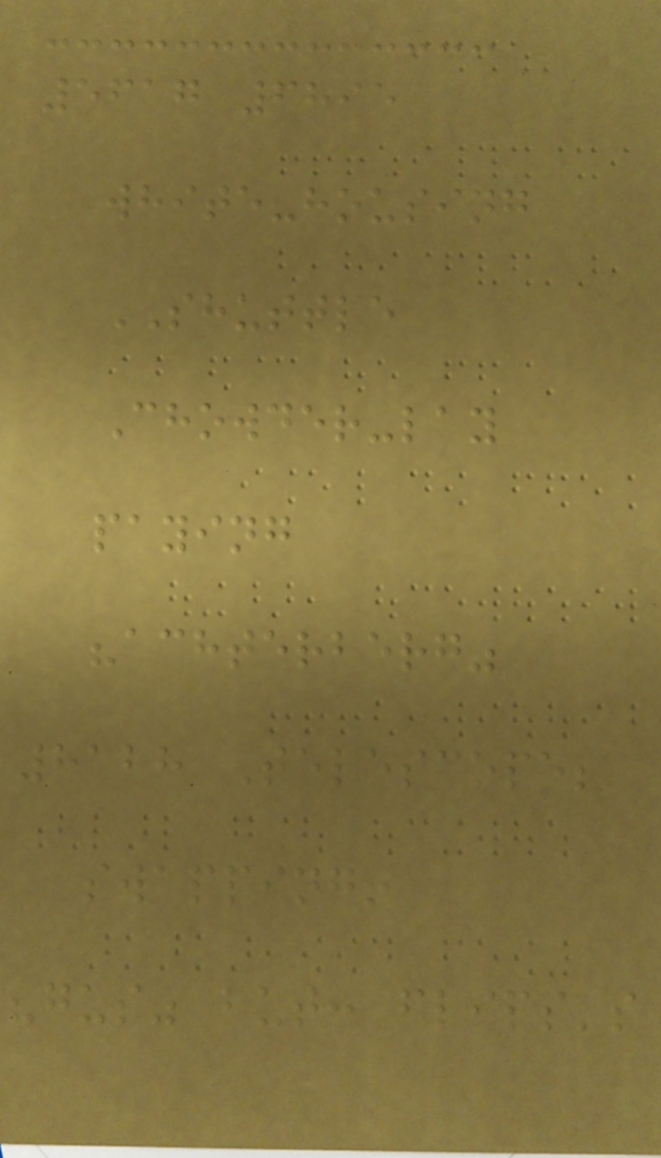5617 6895
white-housing
SHUTTLE
Chowder-lay
paying
"achterberg"
8128 Telescope;
swapping!
"gus" but: flips's
